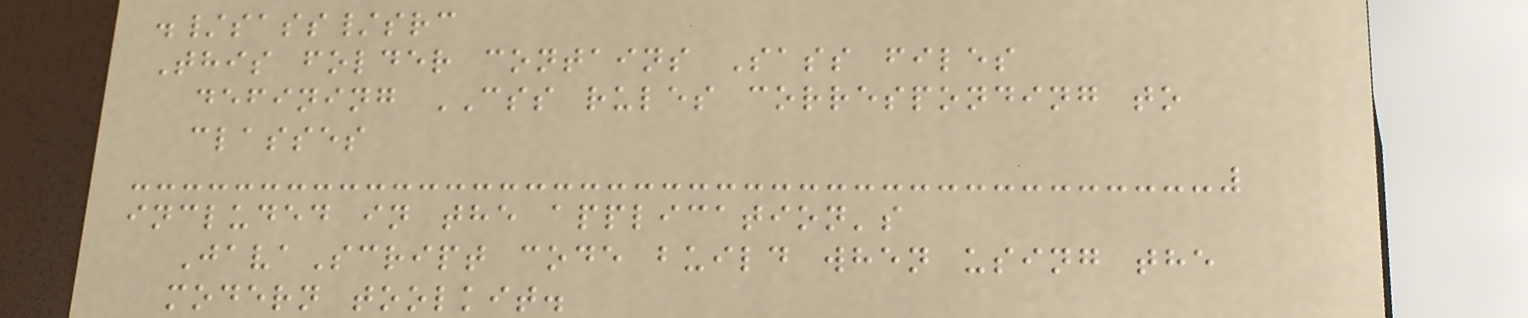./sass/src
This folder contains Sass files
defining CSS rules corresponding to
classes
included in the application's
JavaScript code build when using the
modern toolkit.
